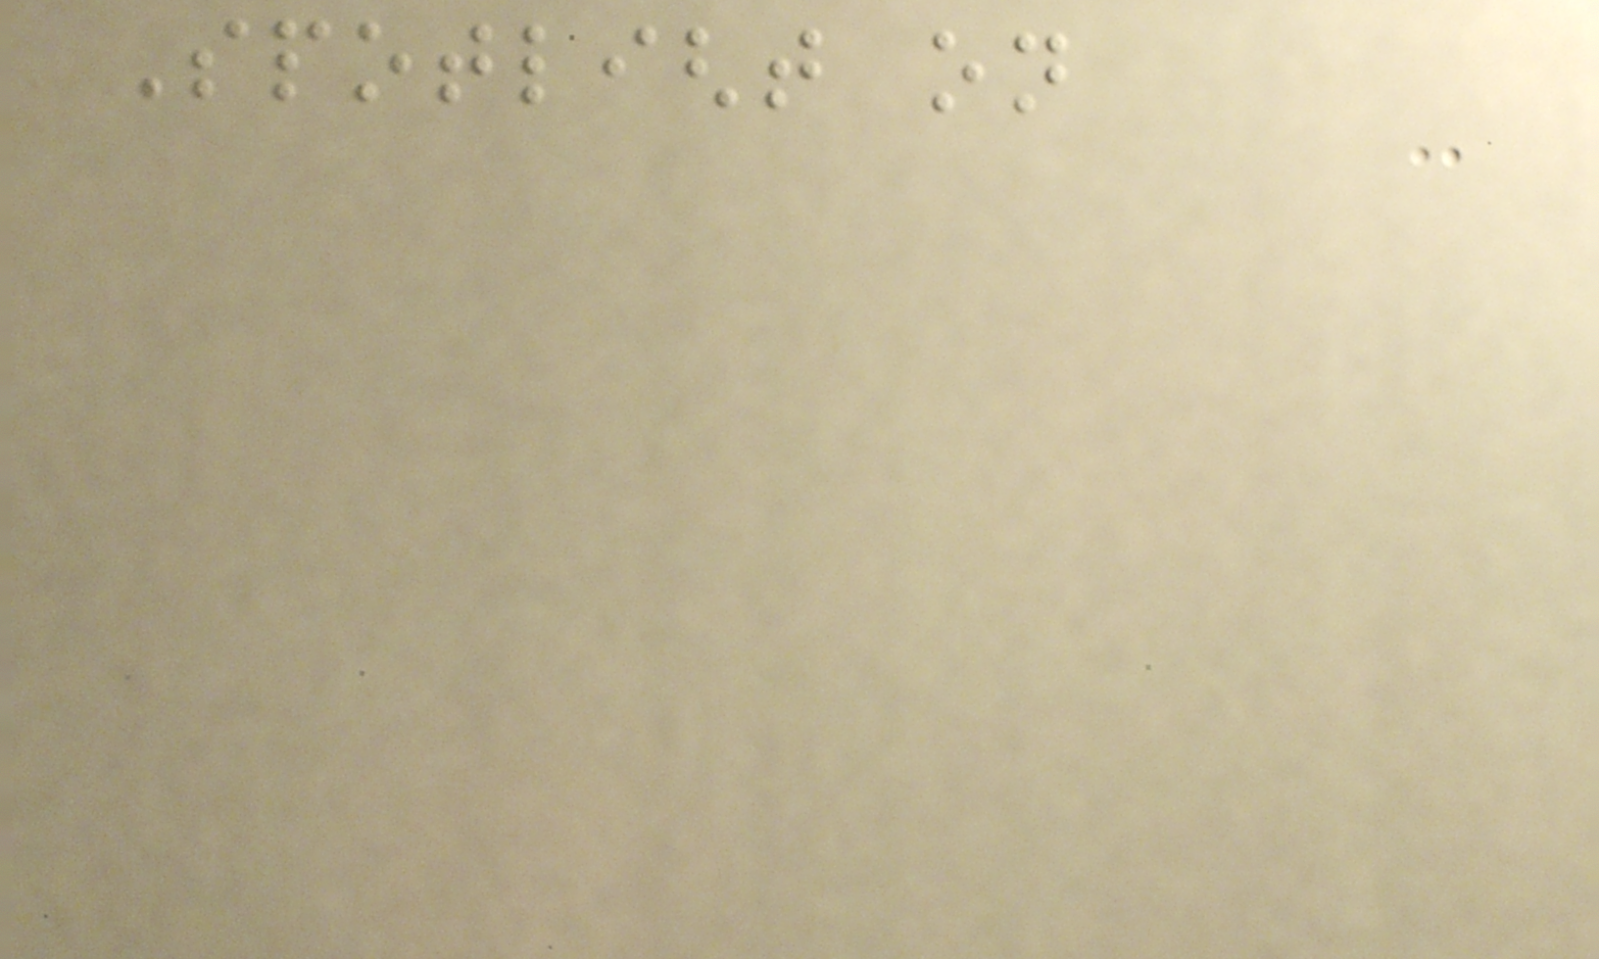Spotlight on
